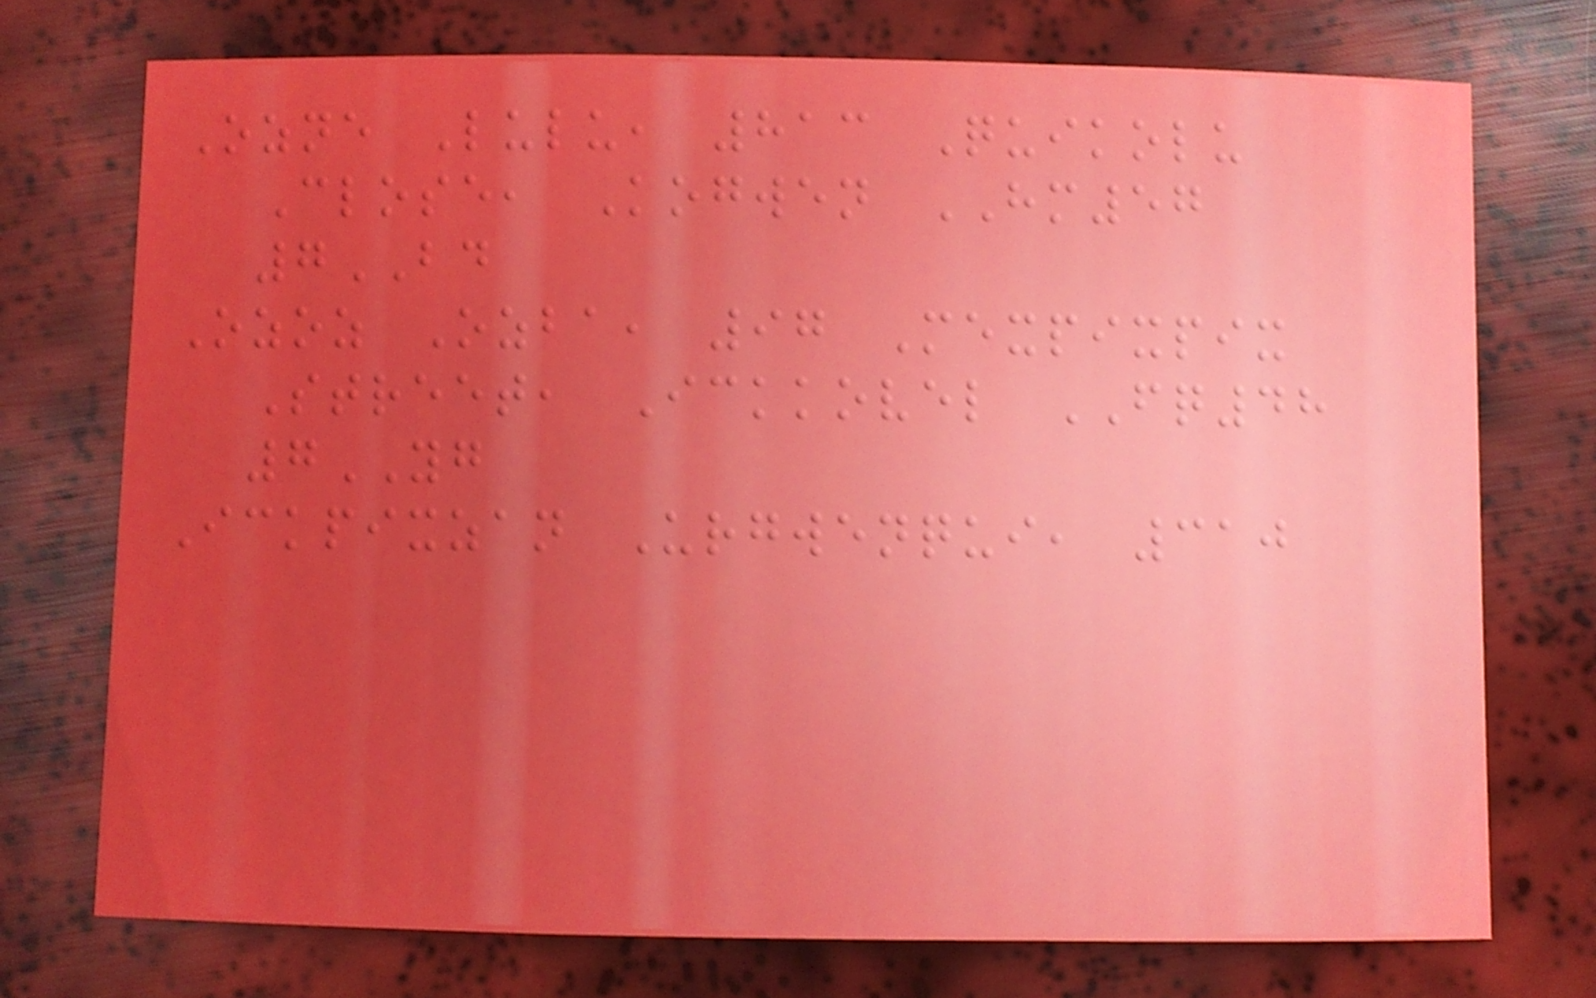Ozne Lulu, 813 Quikolu
Close, Kogwen HM57
7BD
Ozoz Ozba, 97 Mexpixpix
Street, Ickkovel FQ48
7YG
Ickpixzan Urgwenqui, 310
